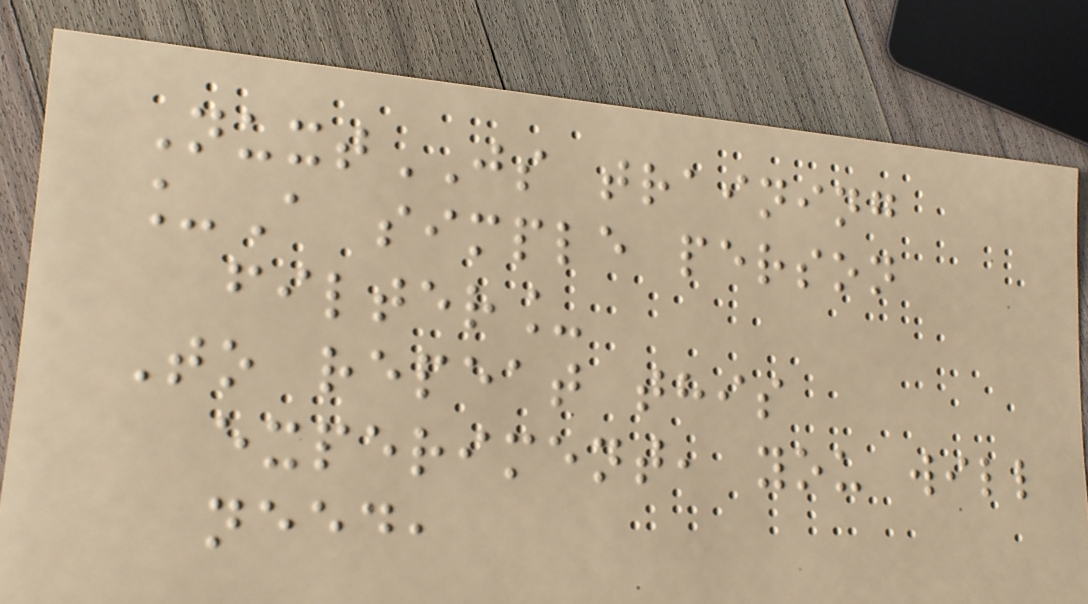NuxtJS training
_A simple person
filter_
To repeat this
experiment, you will
need,
